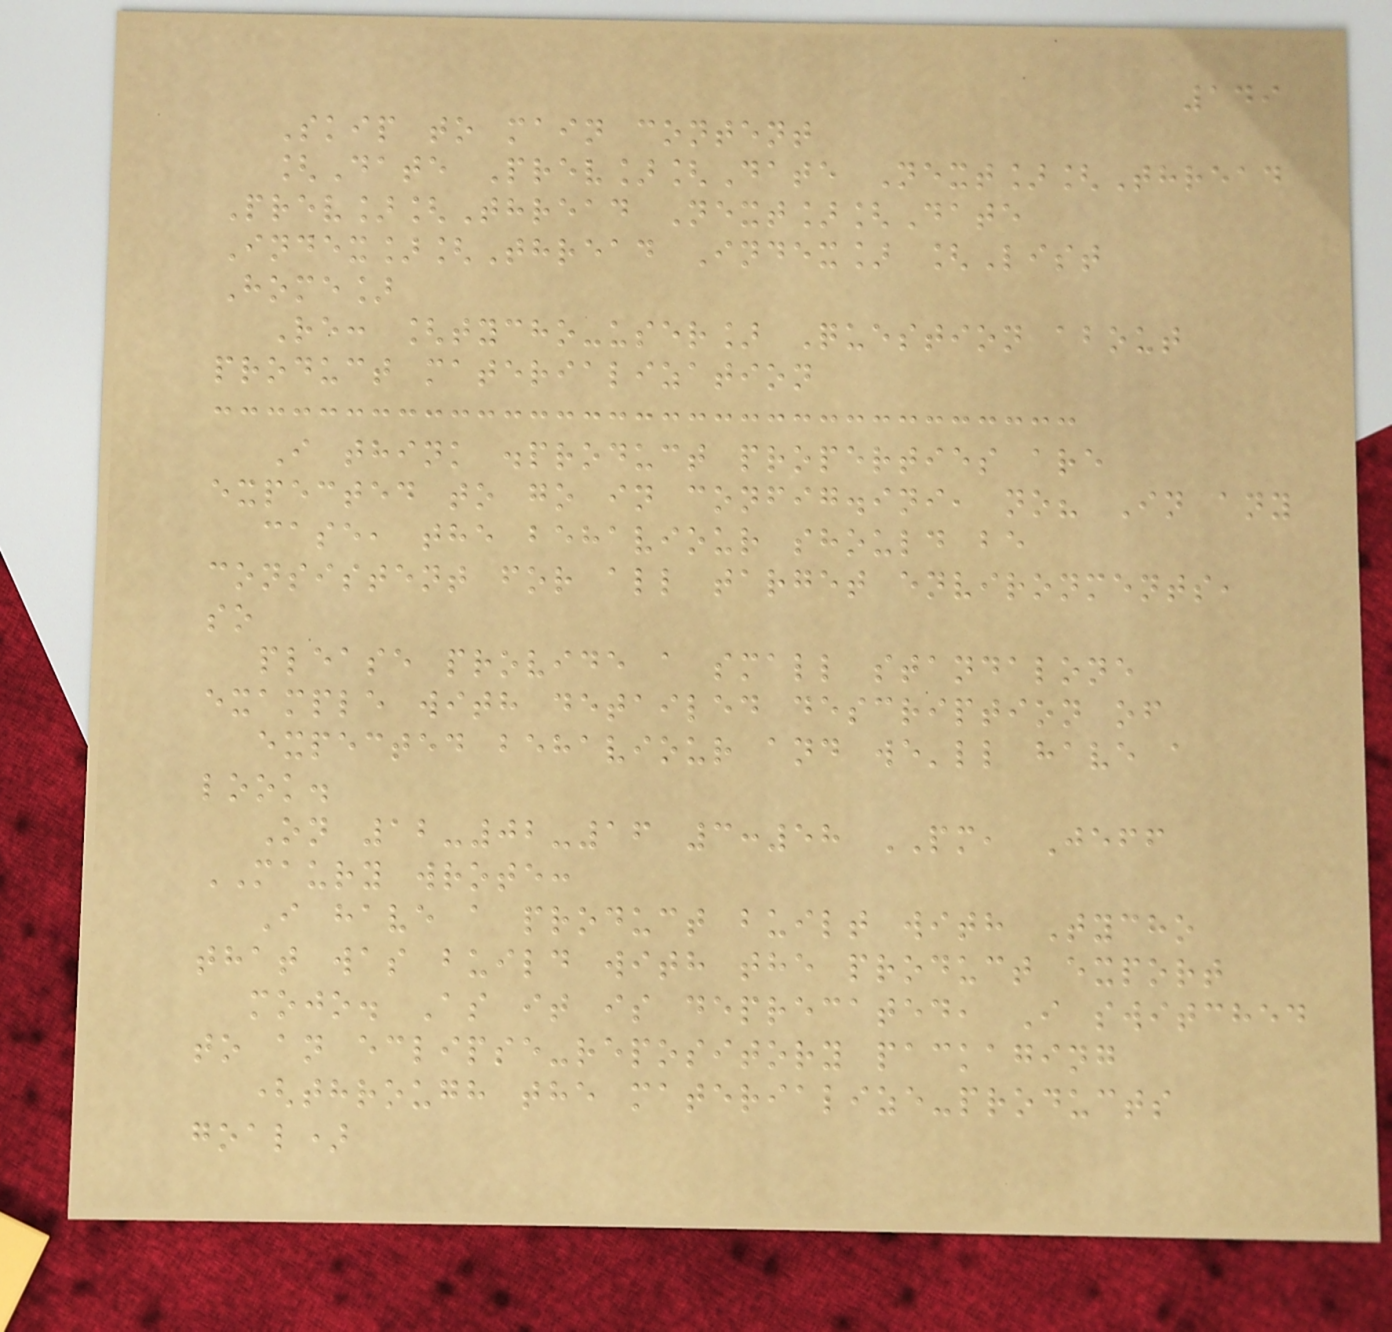149
Skip to main content
[Date Prev][Date Next][Thread
Prev][Thread Next][Date
Index][Thread Index] [List
Home]
Re: [tycho-user] Question about
product materialization
I think .product properties are
expected to go in config.ini, no? In any
case, the behaviour should be
consistent for all target environments,
so
please provide a small standalone
example with detailed description of
expected behaviour and we'll have a
look.
On 12-02-16 3:58 PM, Jeff
MAURY wrote:
I have a product built with Tycho
that was build with the product export
mojo. As it is deprecated, I switched
to an eclipse-repository packaging
(through the materialize-products
goal)
